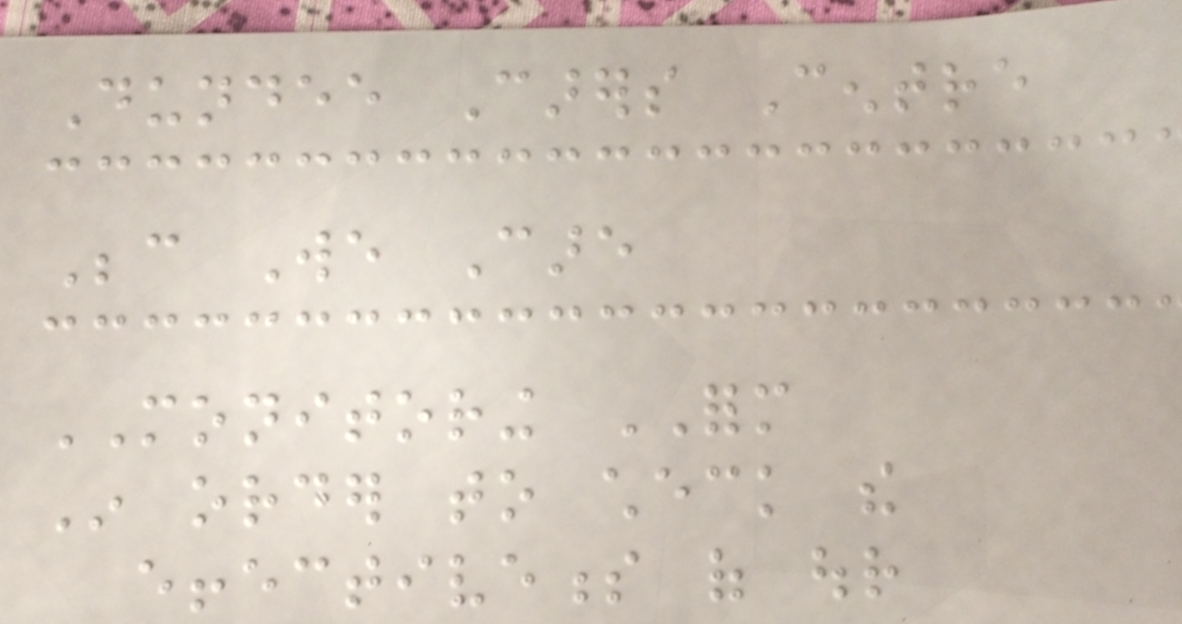Dundee Carers Centre
Because We Care
MONITORING FORM
In order to check the
effectiveness of our
